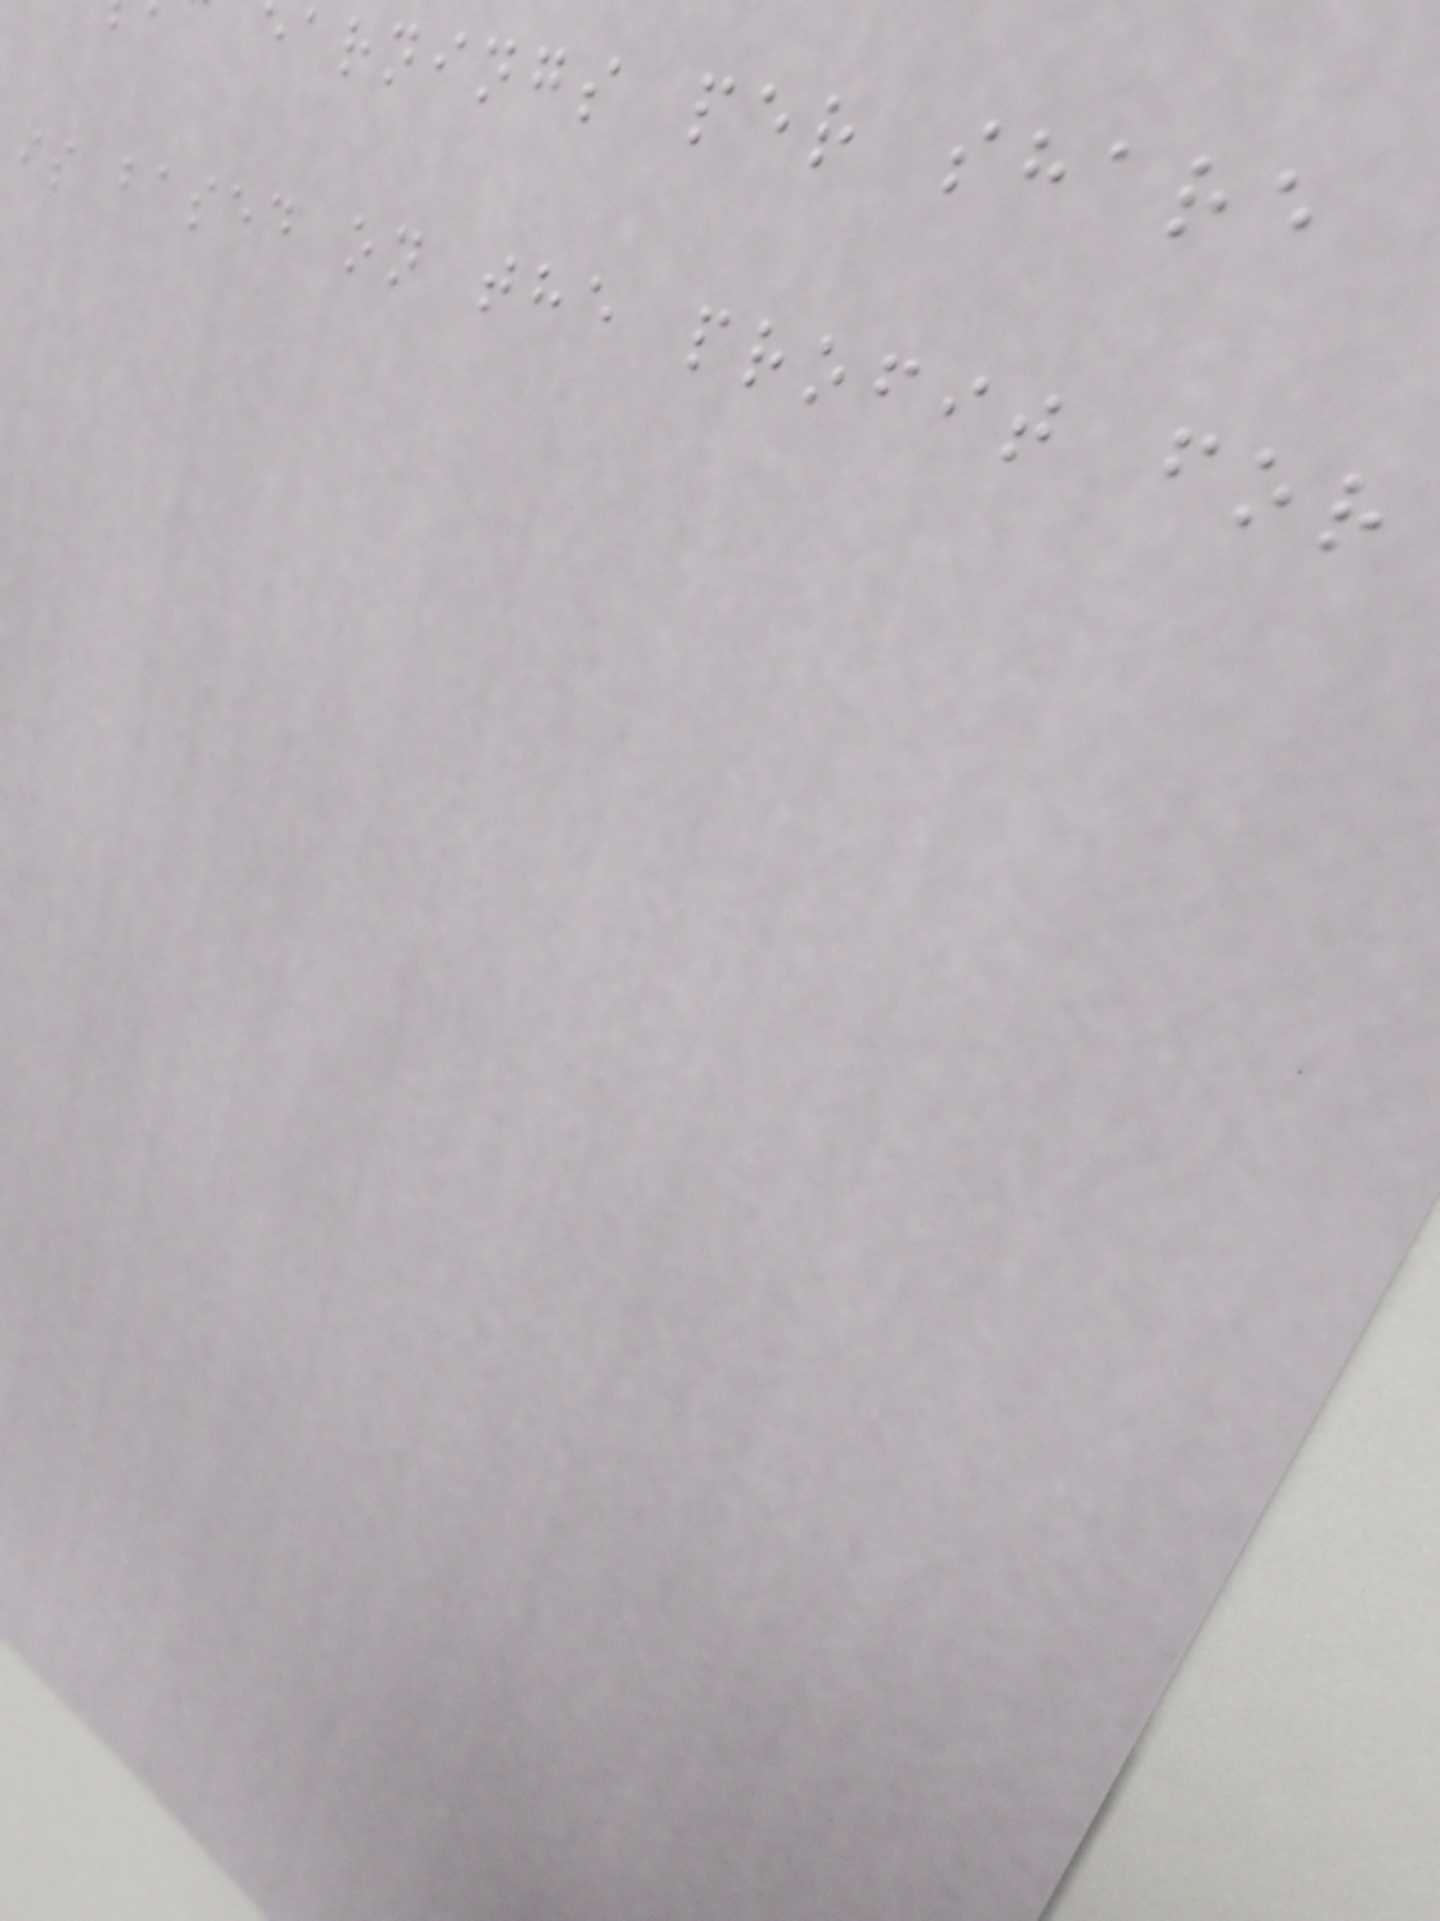earnings per share
is based on the profit for
